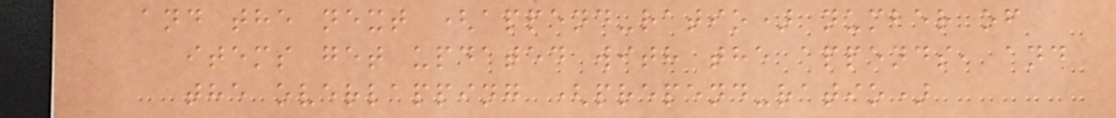and the next (append-ratio) number of
items get updated with the appends, and
the overlapping (prepend-ratio)
